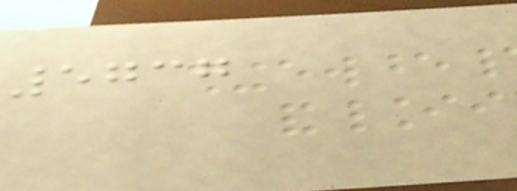5737
